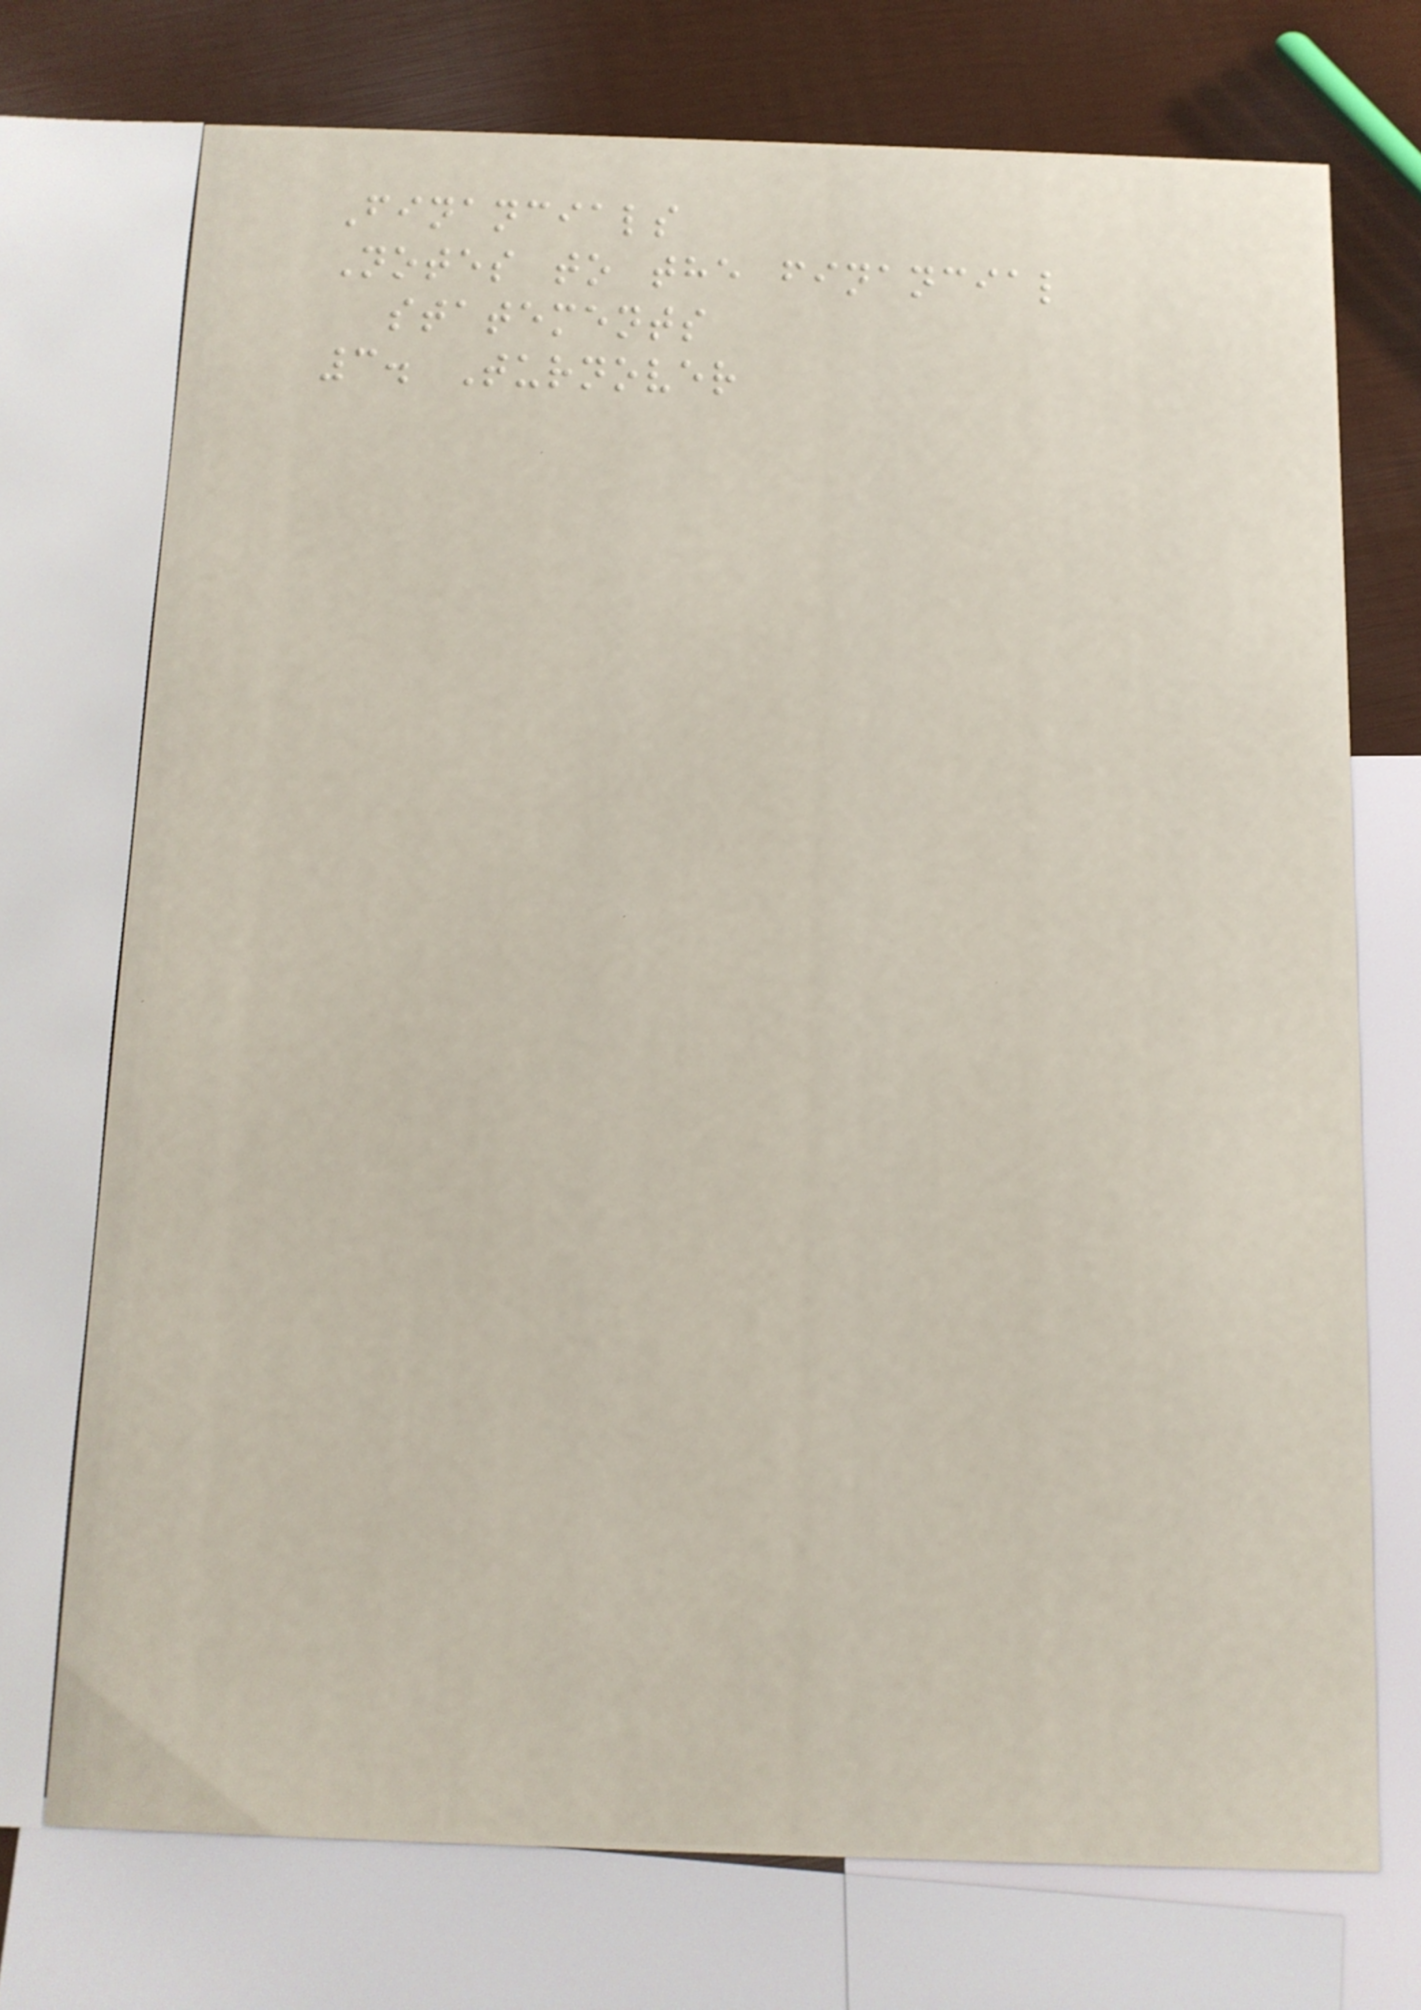Financials
Notes to the financial
statements
3. Turnover
